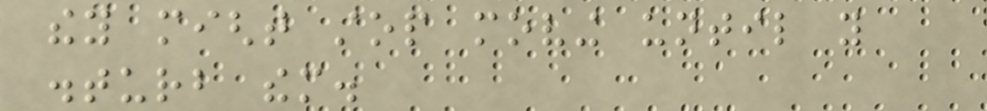they might stop moving until you
disturb them.
